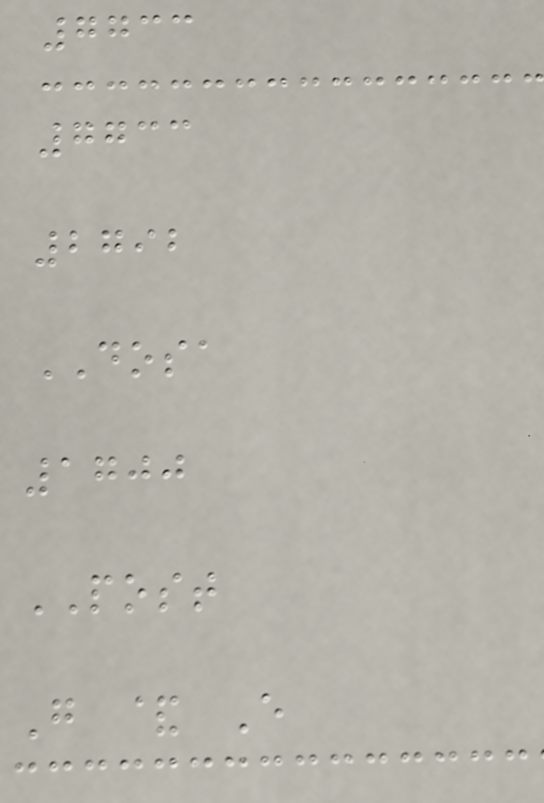7733
7733
2792
DOSA
1700
POST
G & E
